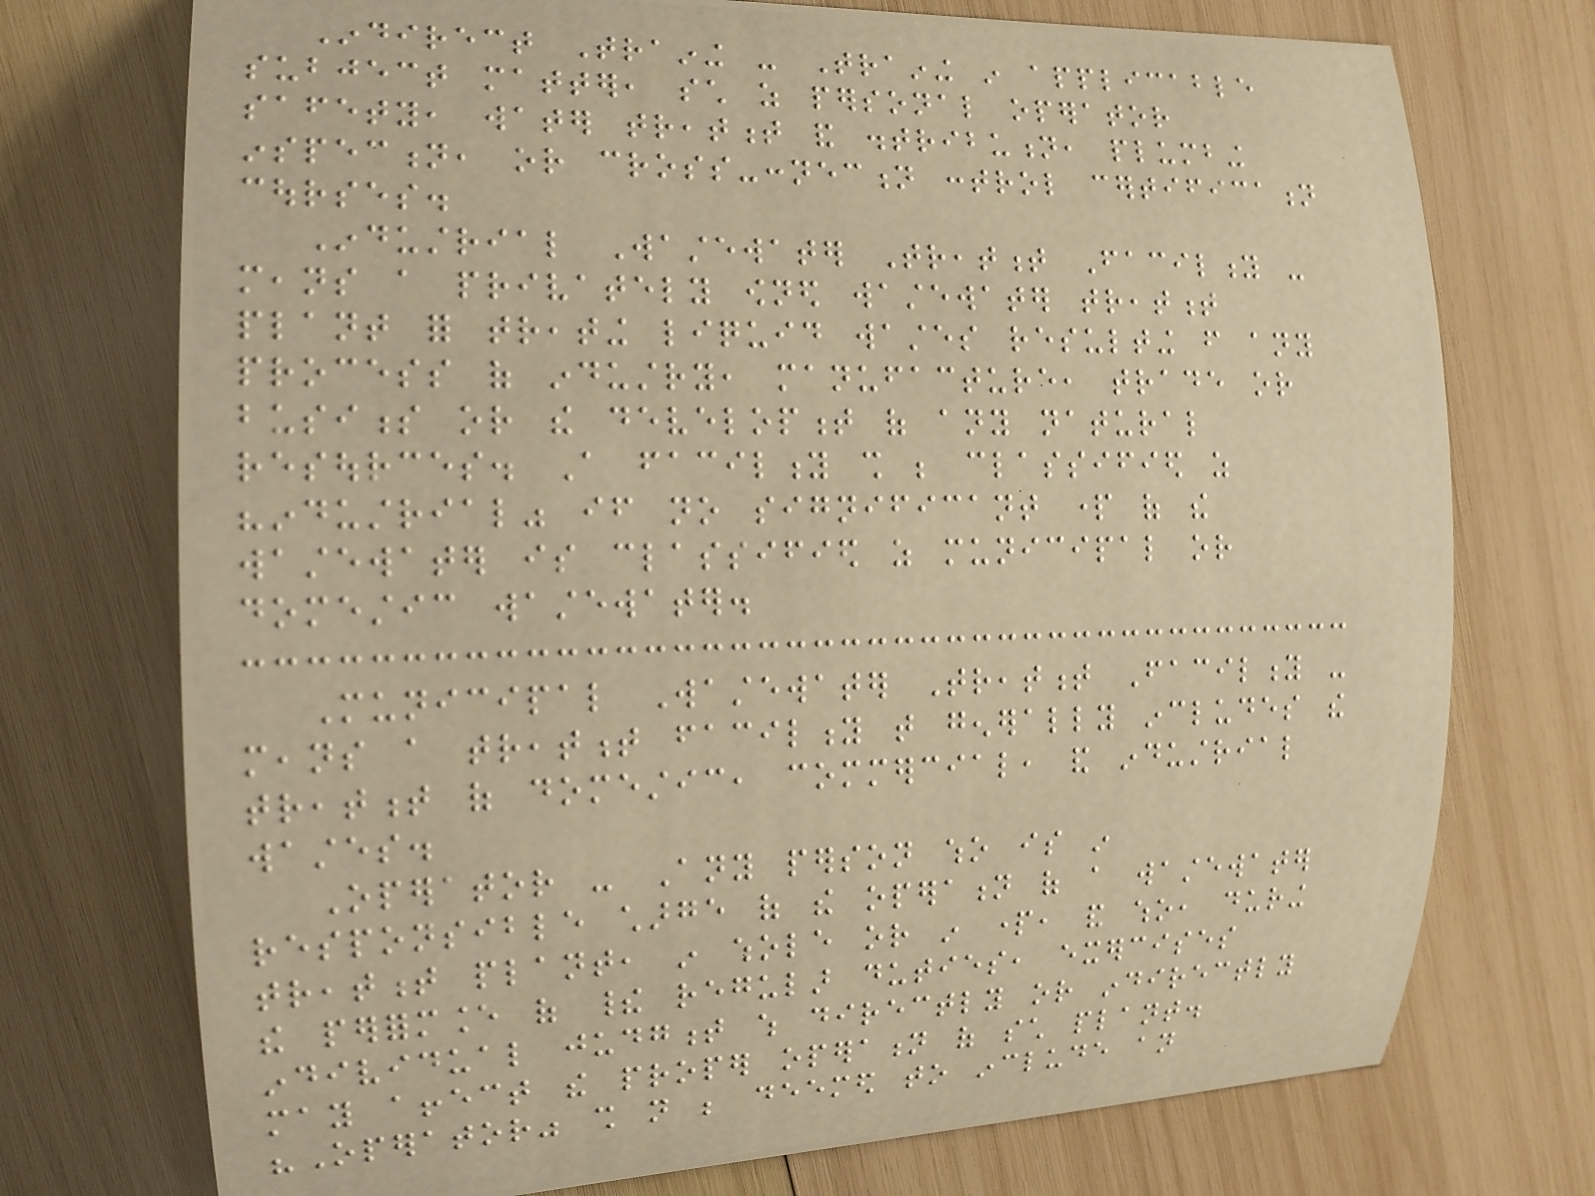Indirect Training - Training in applicable
subject matter, such as personal operator
safety, water treatment and distribution, plumbing
inspection, or cross-connection control certification
courses.
Industrial Wastewater Treatment Facility -
means a privately owned wastewater treatment
plant for treating liquid wastes resulting from any
process of industry, manufacture, trade or
business or the development of any natural
resources. A facility shall be classified as
"industrial" if no significant part of the
wastewater is classified as municipal or
domestic wastewater.
Municipal Wastewater Treatment Facility -
means a treatment facility that generally includes the
treatment of domestic, commercial, and industrial
wastes.
Operator - Any person who is in
responsible charge of the operation of a wastewater
treatment plant, in whole or in part, and who, during
the performance of their regular duties, exercises
individual judgment which directly or indirectly
may affect the proper operation of such plant.
"Operator" shall not be deemed to include an
